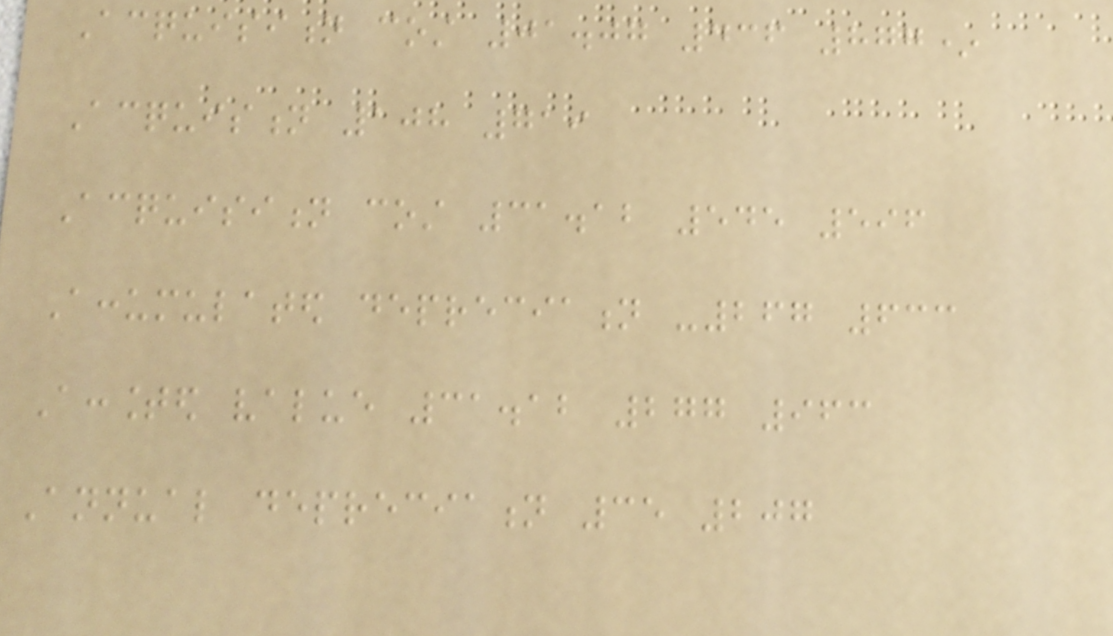Acquisition cost 01.07 436 877*
Acquistion 108 719
Acquisition cost 31.12 545 596
Accumulated depreciation -267 633
Accounted value 31.12 277 963
Annual depreciation 35 207
